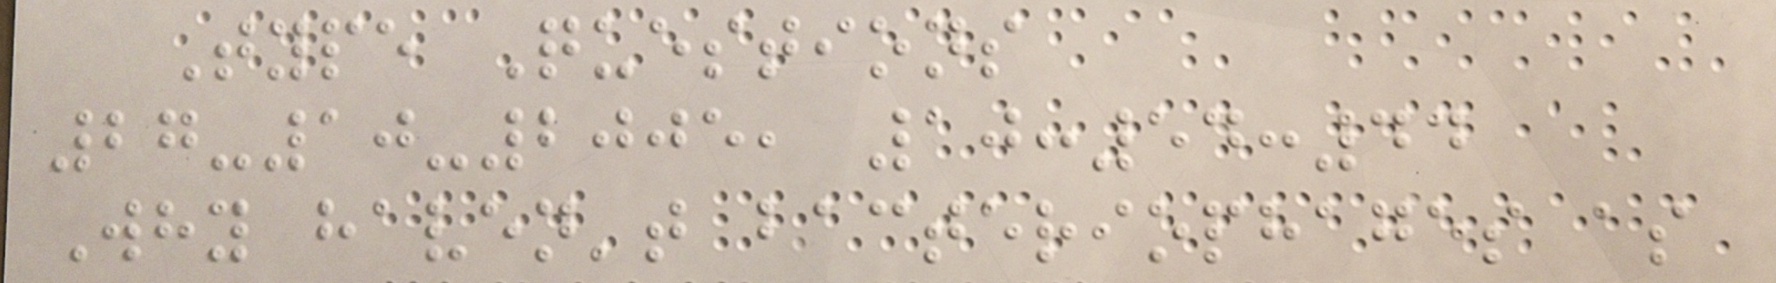Type Questions
27-10-2005, 10:54:44
Why haven't bacteriophages as
